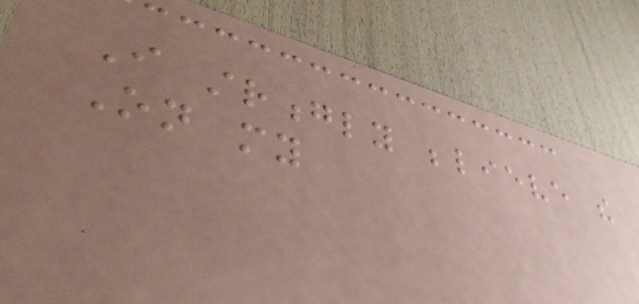I strongly believe the
On my
